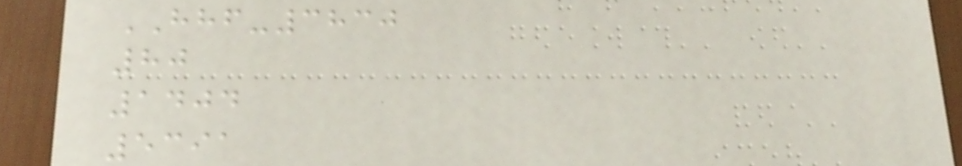HHF-3830
80
1404
5391
